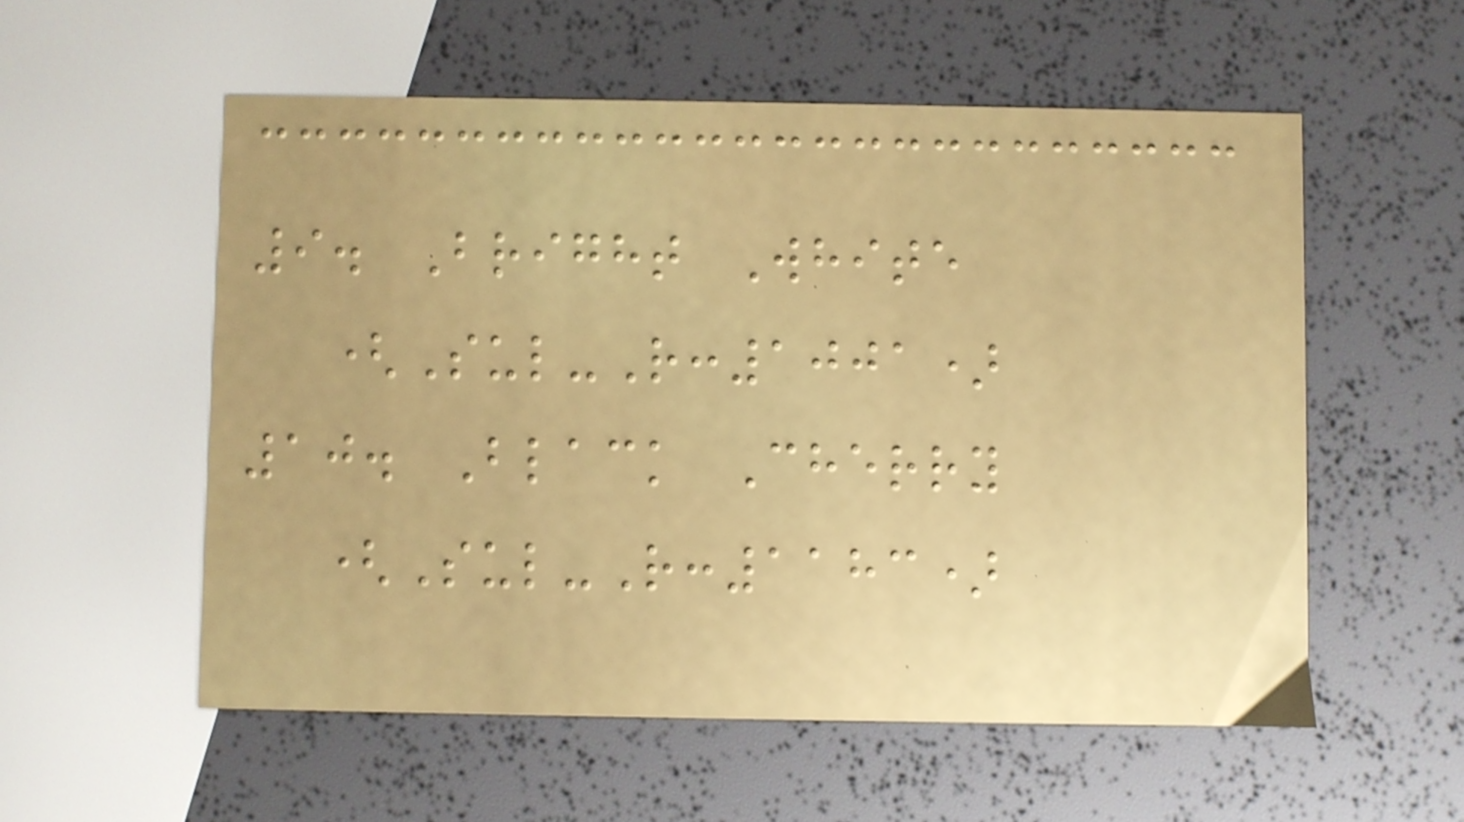9. Bright White
(Sul-R:1001)
10. Black Cherry
(Sul-R:1183)
